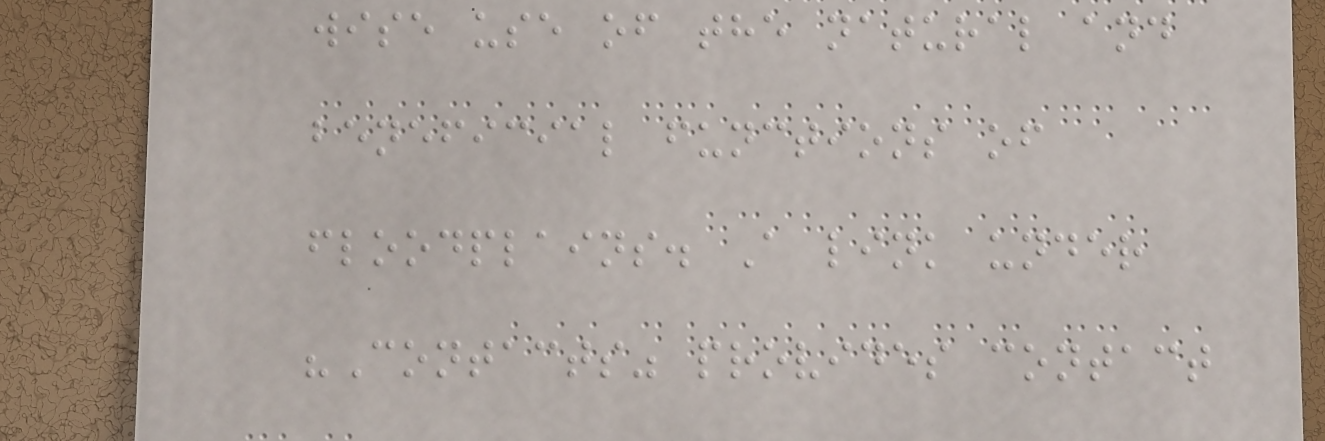wise use of the natural and
beneficial functions of
floodplains. A link under
"Contacts" provides contact
